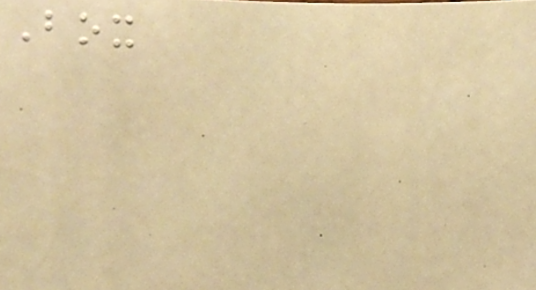Box
